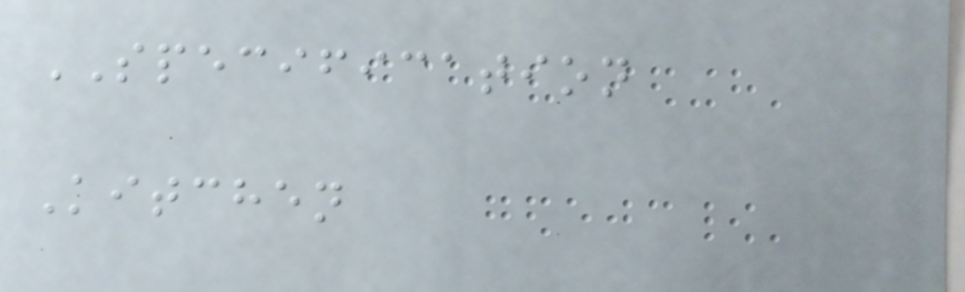SPECIFICATION
Kitchen
